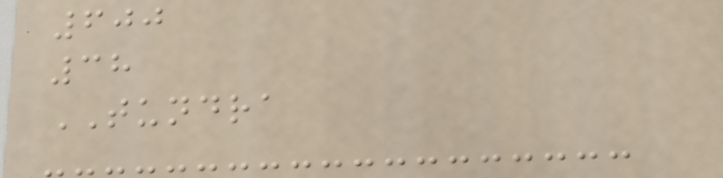600
38
TUNDRA
